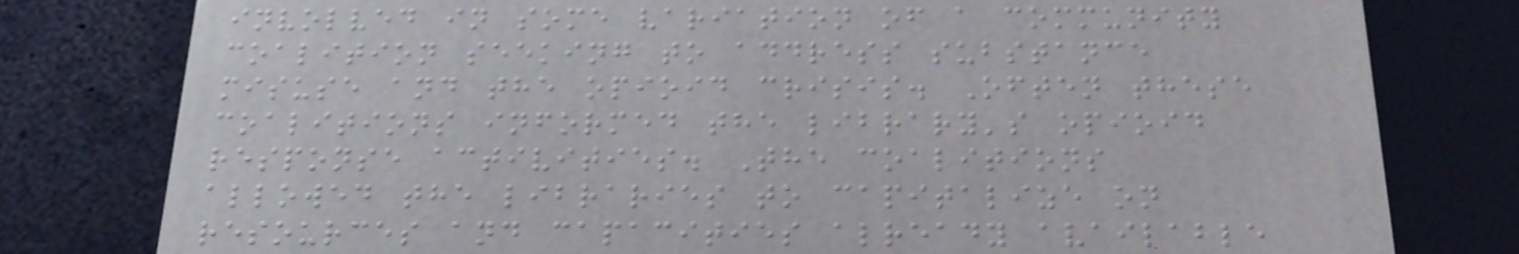involved in some variation of a community
coalition seeking to address substance
misuse and the opioid crisis. Often these
coalitions informed the library's opioid
response activities. The coalitions
allowed the libraries to capitalize on
resources and capacities already available
